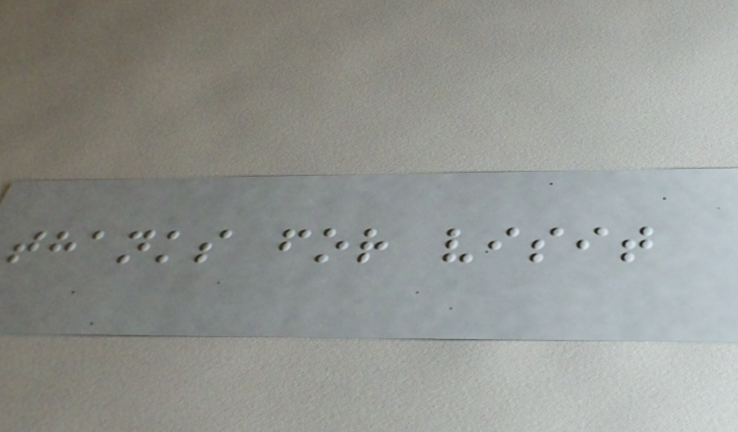thanks for visit
